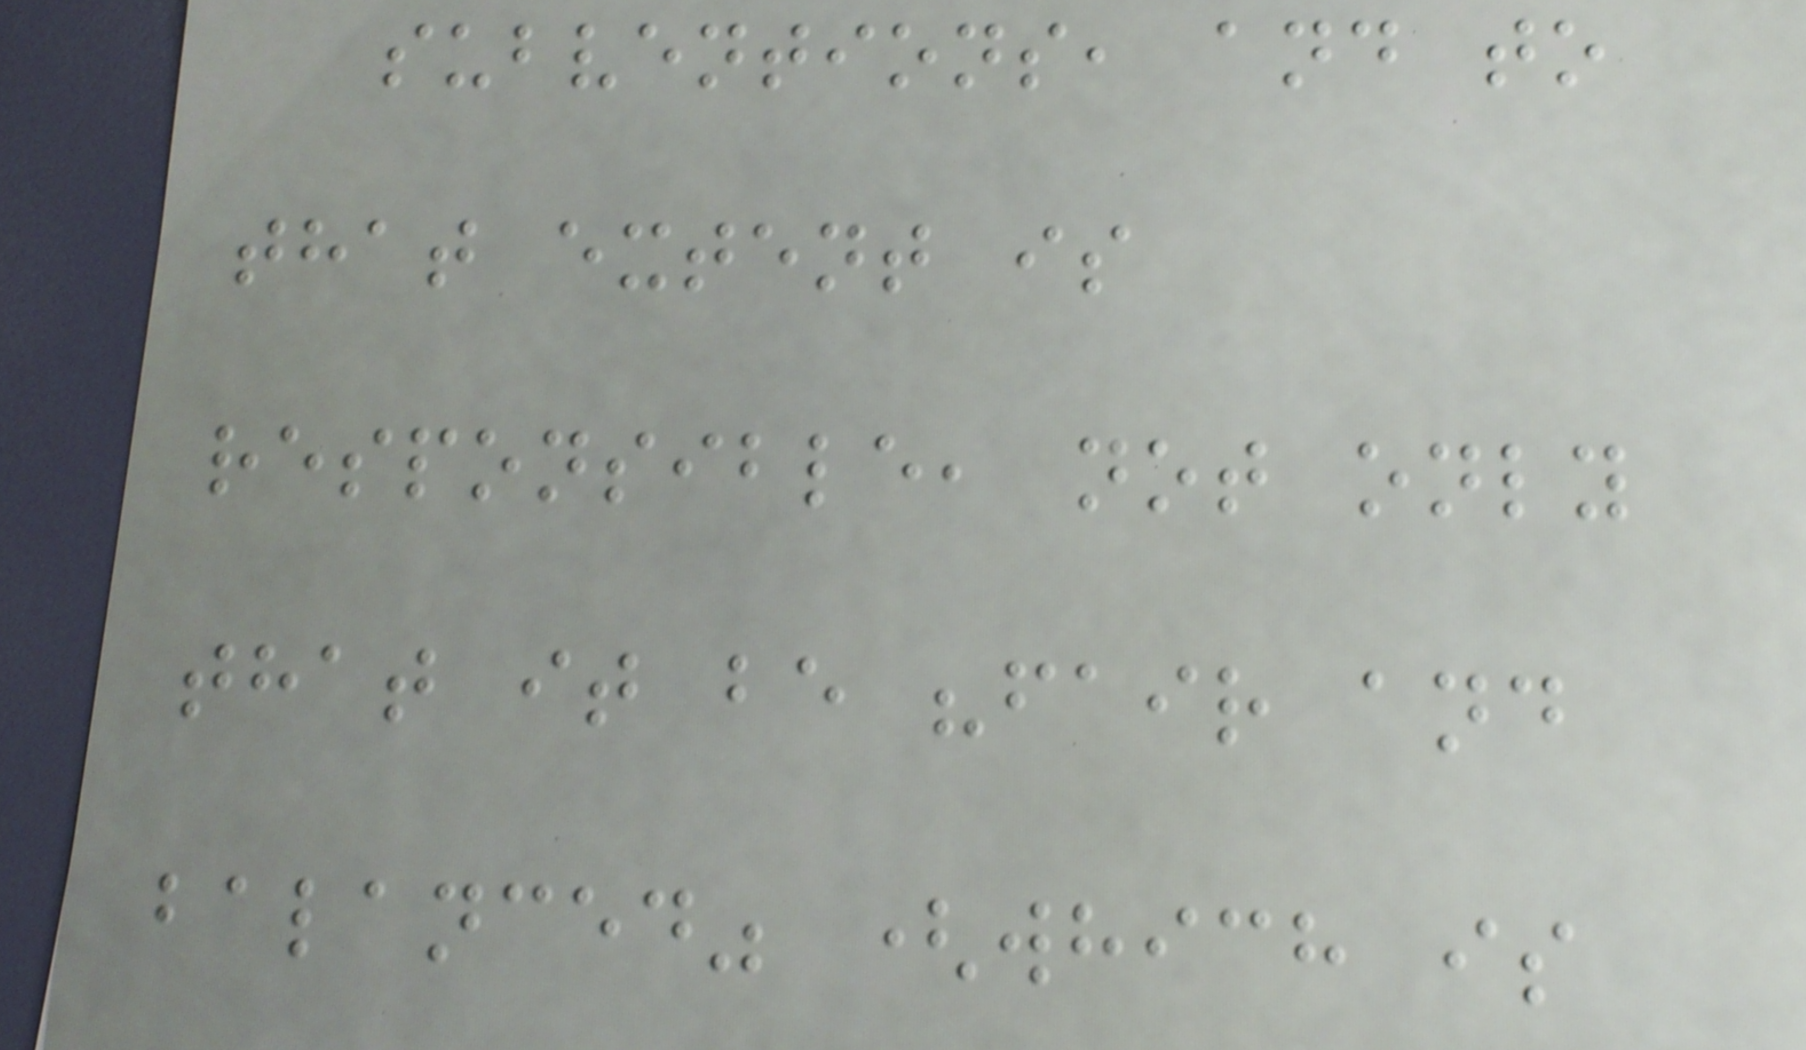subventions, and to
that extent is
responsible, not only
that it be "fair and
balanced" (which is
